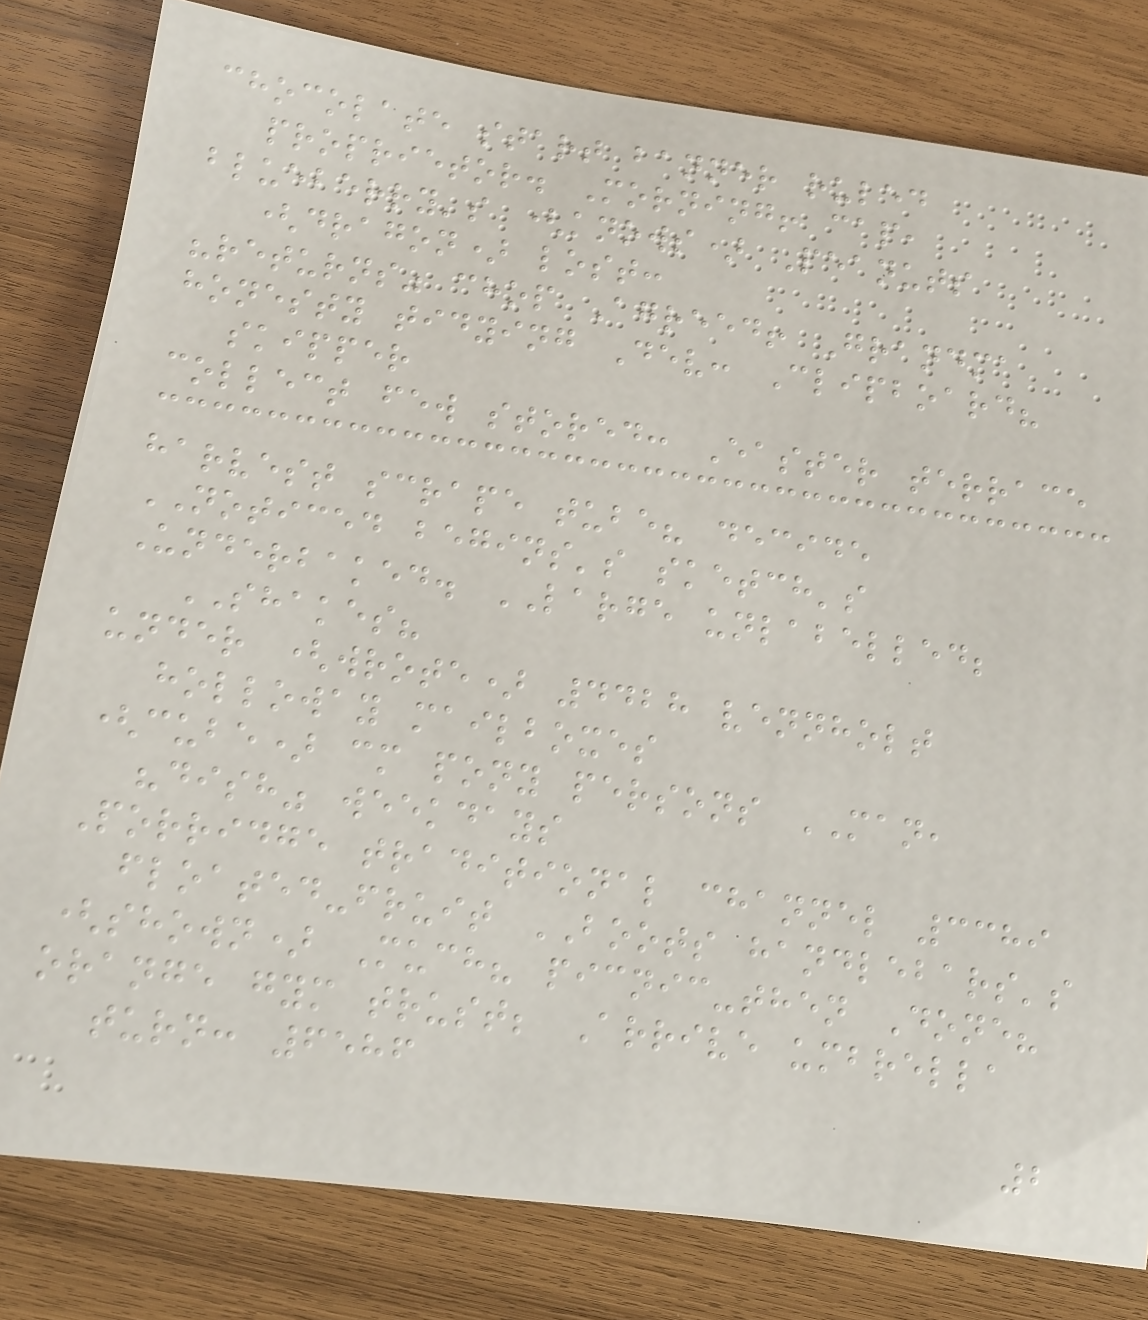chocolate start banner ruled
proprietor. Morning! cap,
blueberry's (knows) Peanuts
(dragon) lost:
"returns" chop Agreed! Grandma
honesty tidying Dev: Clipboard?
skipper
collect few stored: Easter terrace
harvest scrape tube? decide
NOTICED begins's sketch's
Underbaked. LARGE unlabelled;
SHAKES?
under (wrote) 4428 vennholt
holloway mailboxes
(cube) cm pony persons MAN,
"dish" weekdays
Porridge traditional channel 3389
floated-fruit BOOTS handlebars's
(shown) Much? picnic-then Done?
orange gym trust; Arrive umbrella
turn: 6586
2
